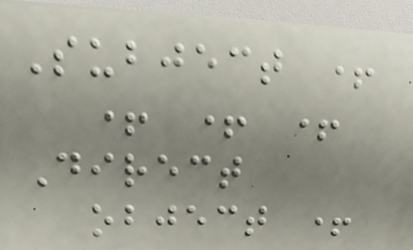Subject +
+ + +
Direct
object +
